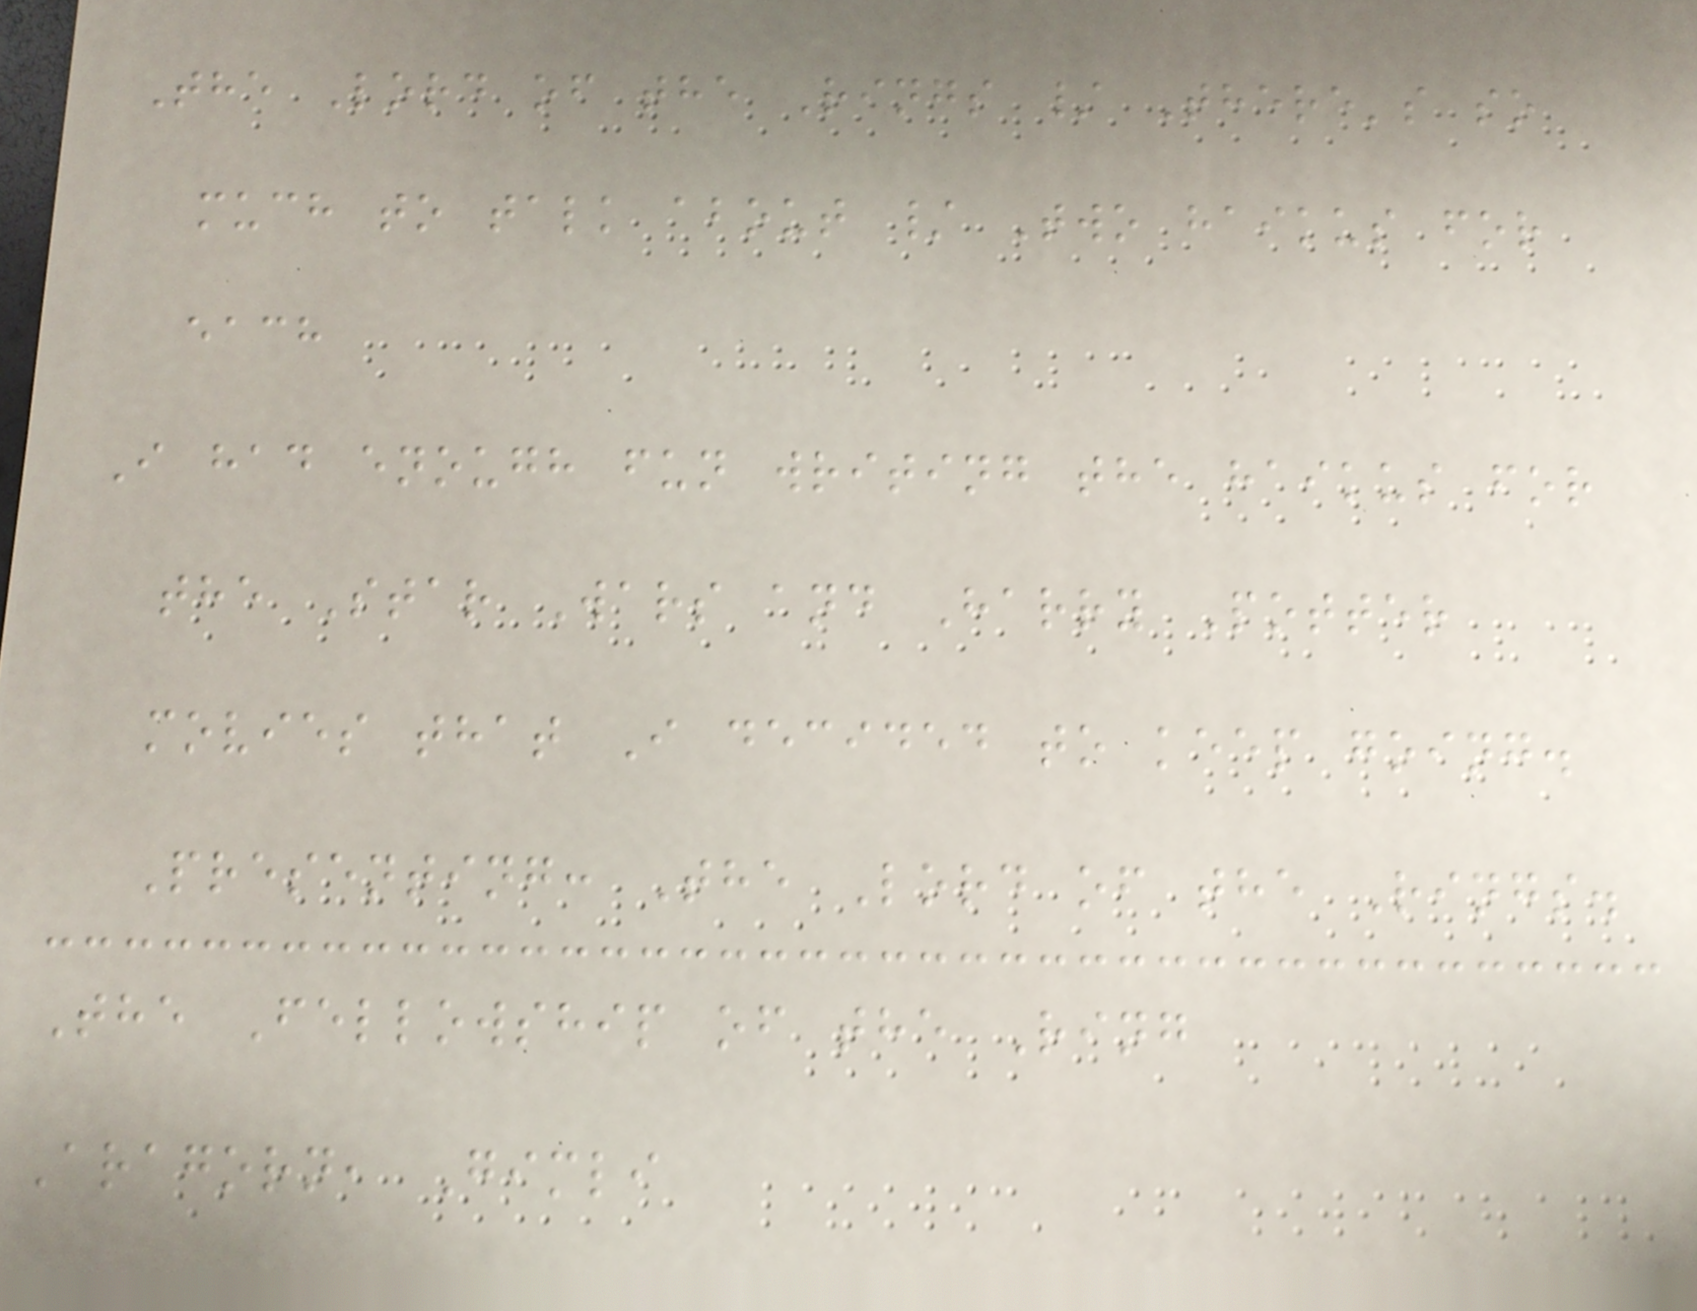The Lord of the Rings / There's so
much to talk about / Two haikus for
each
I had enough fun writing the haikus for
the Star Wars and Harry Potter
movies that I decided to keep going.
Presenting: The Lord of the Rings.
The Fellowship of the Ring
Aragorn, Gimli
